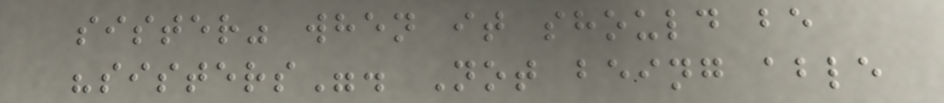sister" when it should be
"sisters". Not being able
